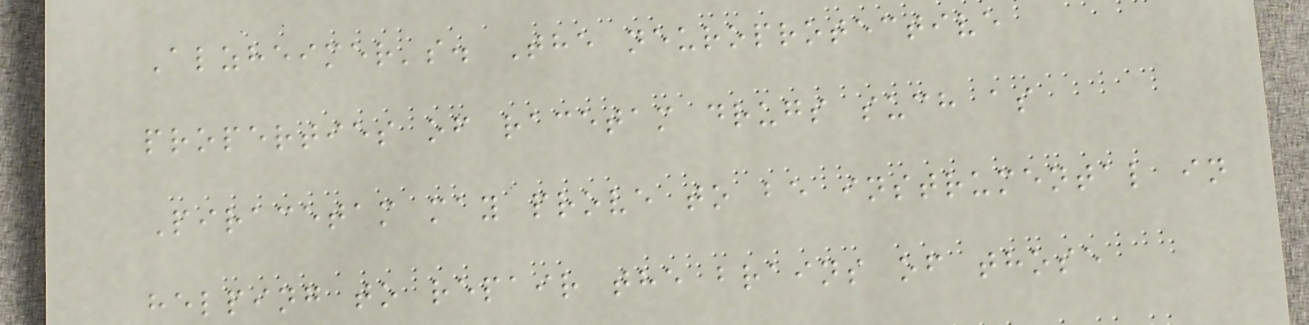Alzheimer's. The neuroprotective
properties of racetam drugs such as
Piracetam may prove to be instrumental in
helping to repair the brains of those
